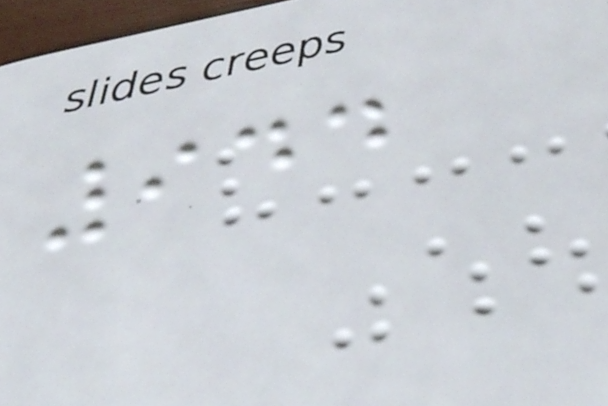944
